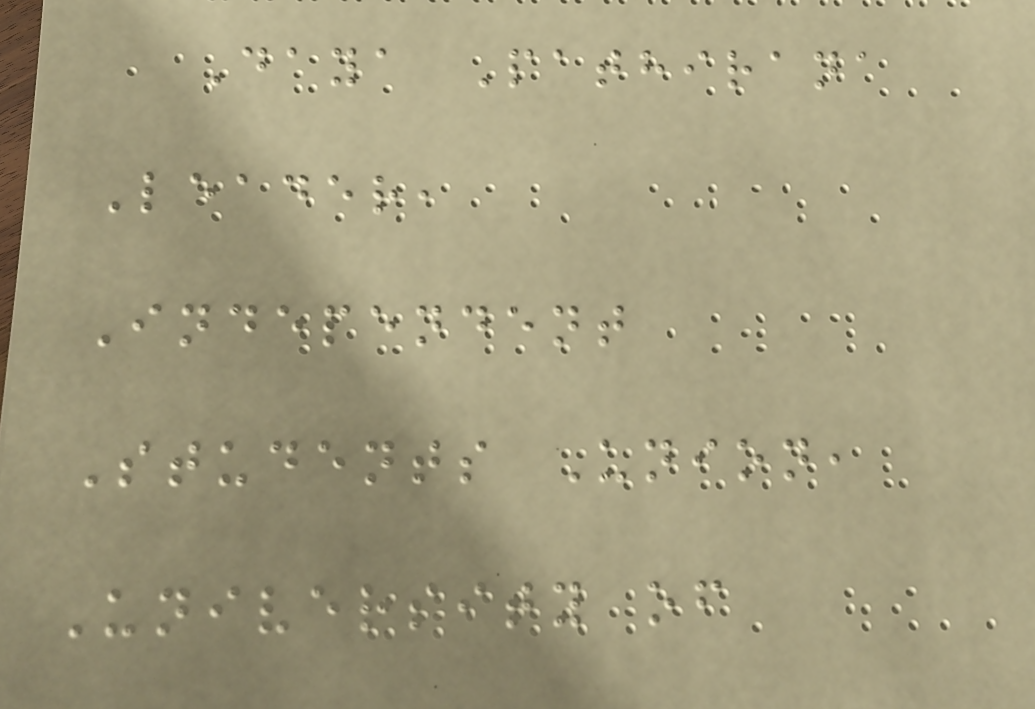Daya Pathirana
Leader,
Independent
Students Union,
University of
